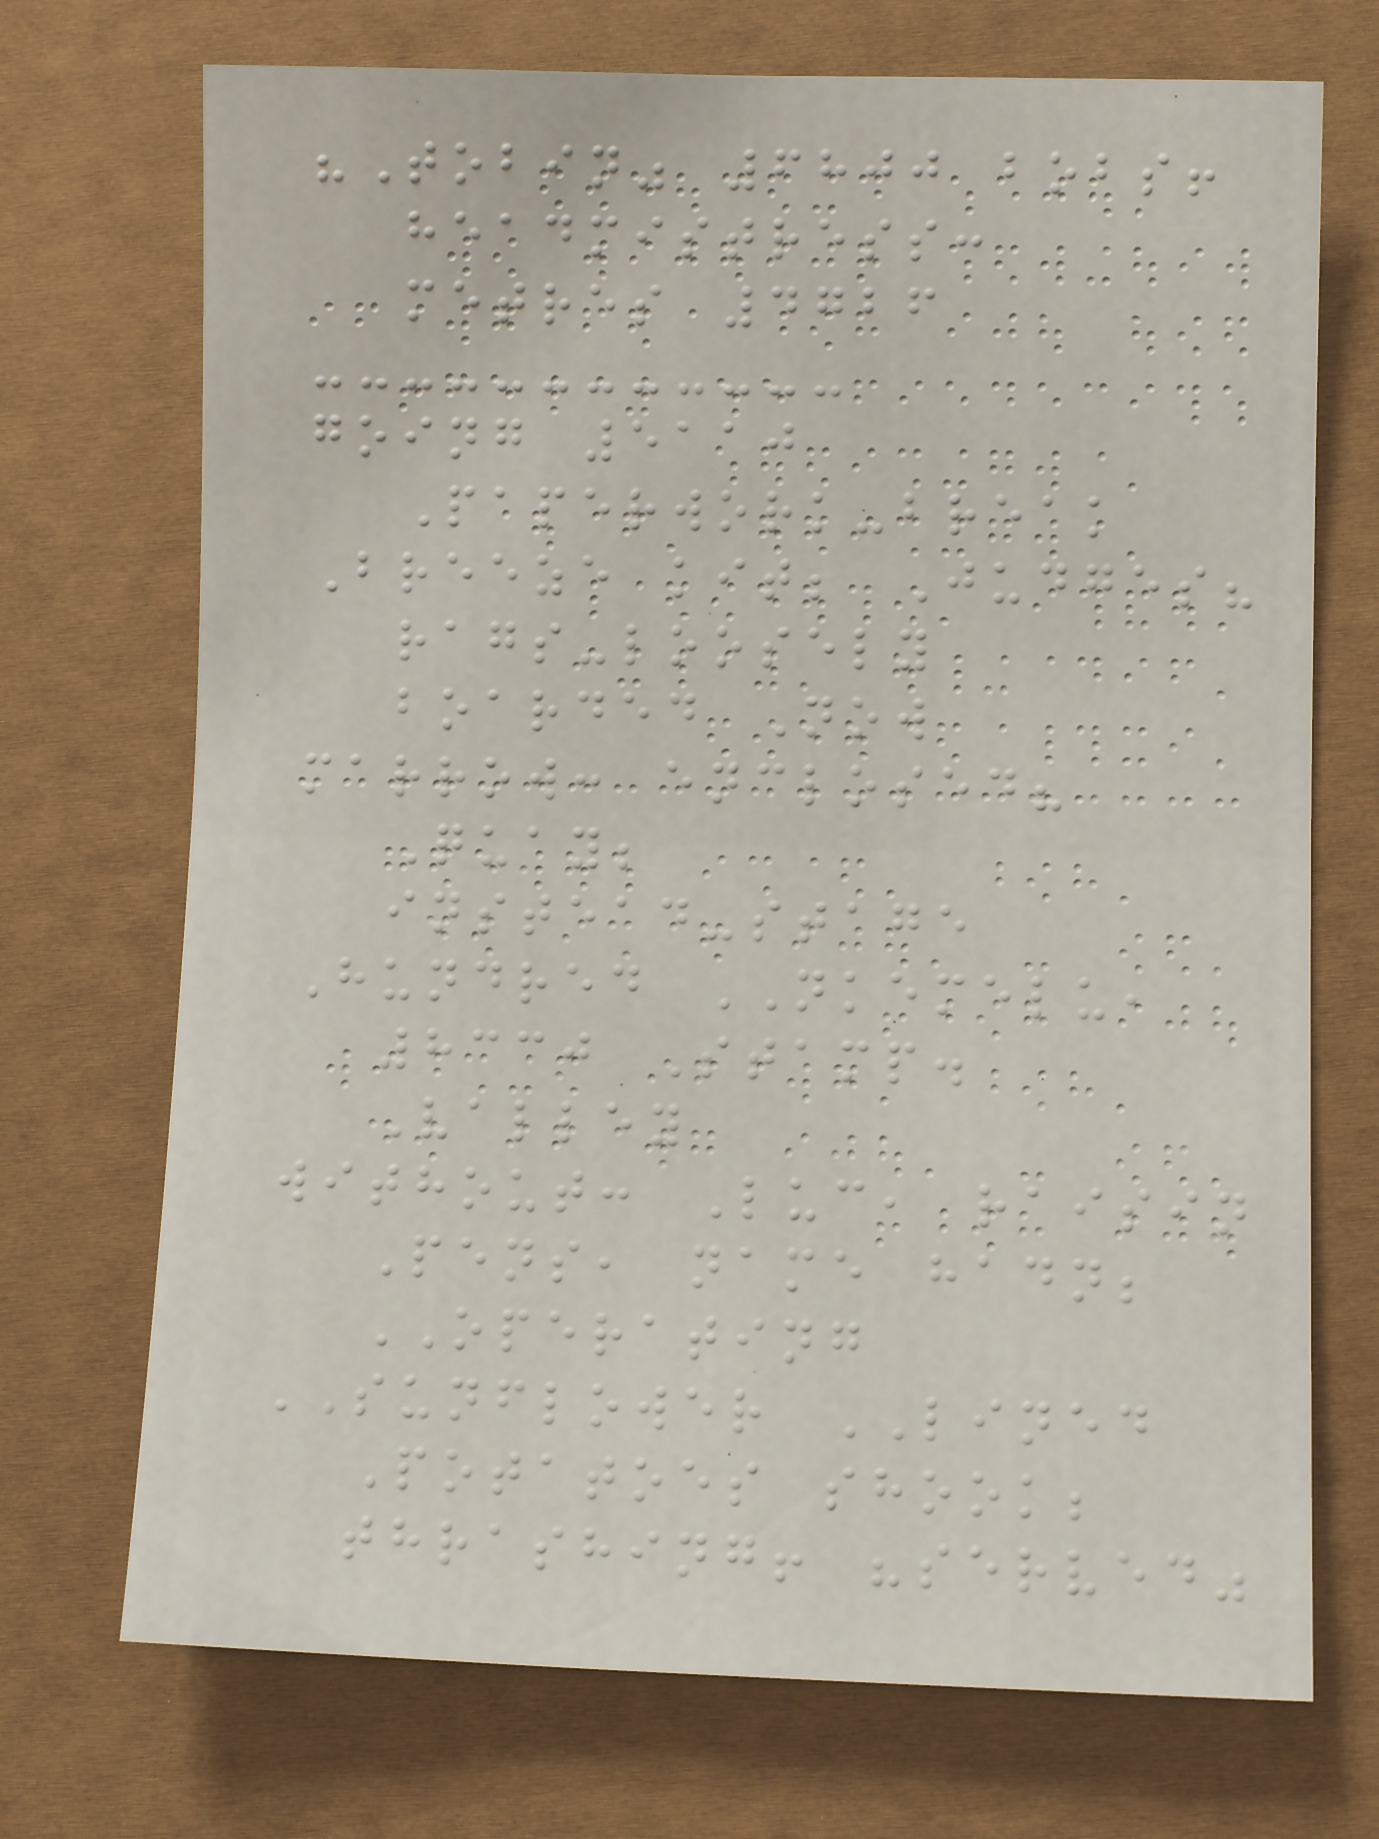"Tobin" 6800 bobs!
headmistress:
metres 4726
going 5110
Paperwork-break
Breeze kit; Judges?
rags-loosely
boarded Now
marrow: enclosed?
Quay;
instead-stage
Hundred NKEMELU,
8330 Stamp.
Valley
without: Luc, raisin
Pens, name hadn;
OPERATING
SUNFLOWER LINED
Potatoes shook;
thrashing! "served"
